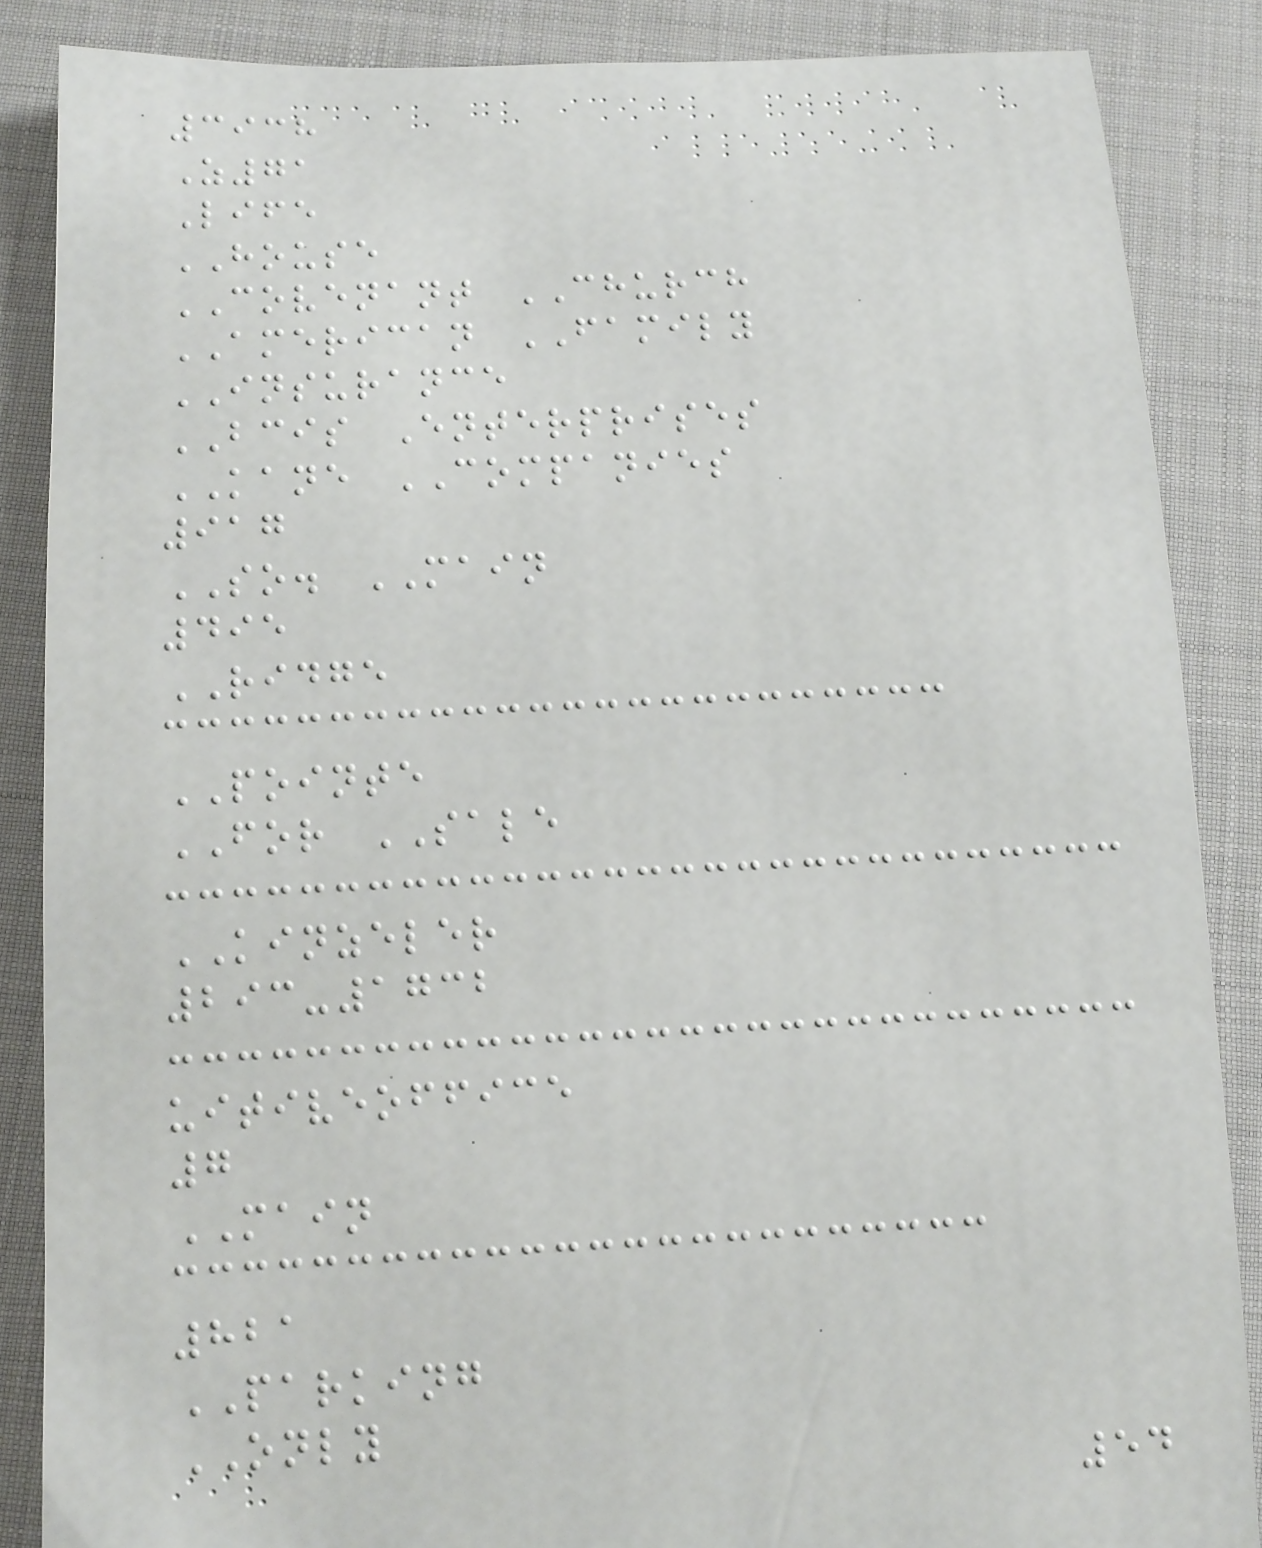3938
Z71
Life
HOUSE
COVENANT CHURCH
AMERICAN FAMILY
INSURANCE
BCIS Enterprises
KANE COMPANIES
917
SO. MAIN
495
RIDGE
POINTE
FOR SALE
KINZELER
293-1732
uitiveoffice
7
MAIN
821
PARKING
ONLY
54
